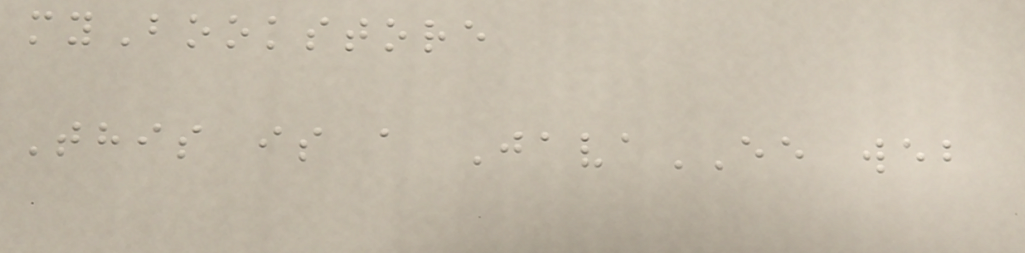myBookstore
This is a JavaEE web
